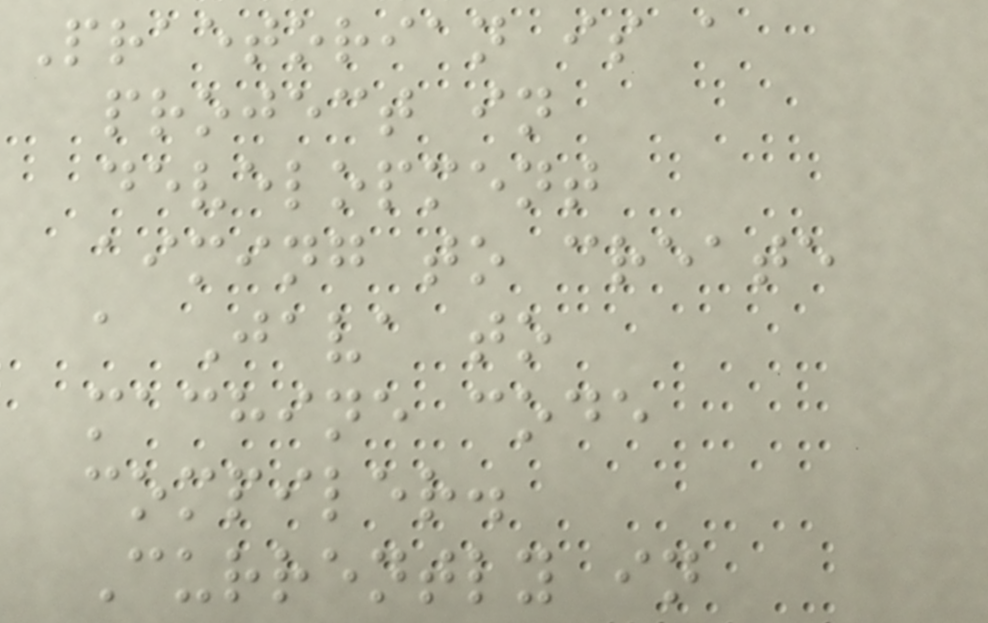Praetorian is a
project in
development
aiming to create
a Java to
machine code
compiler.
Currently in
